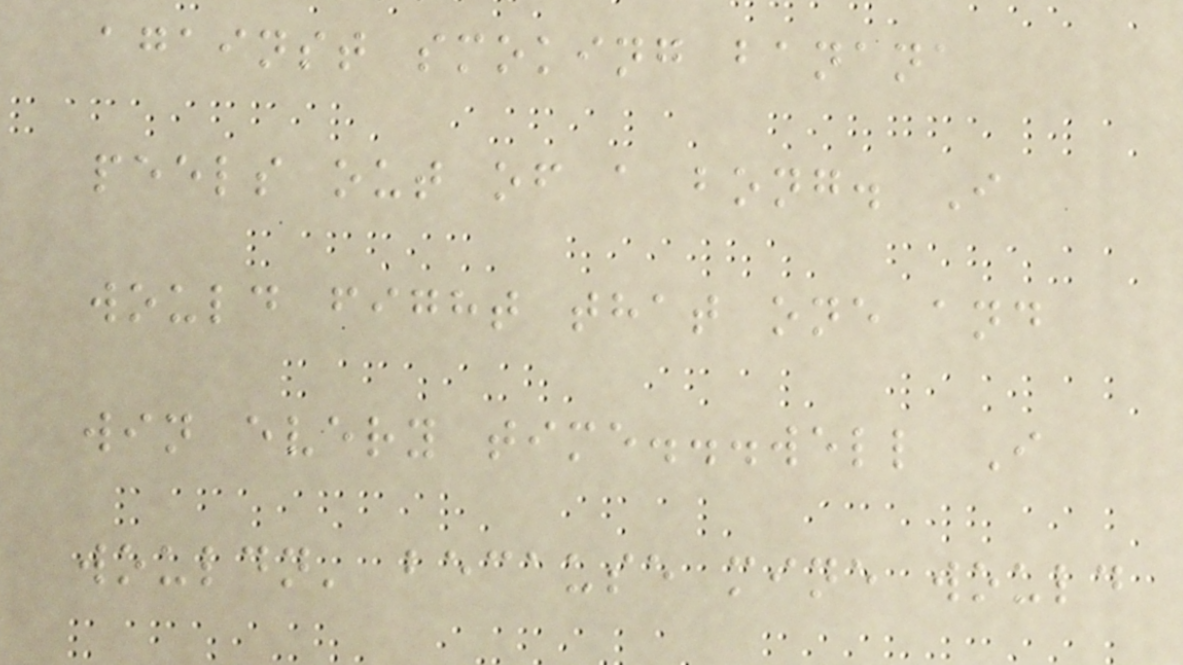against smoking banana
peels out of a bong. I
would fight that one and
win every time...well I
wouldn' because mine would
